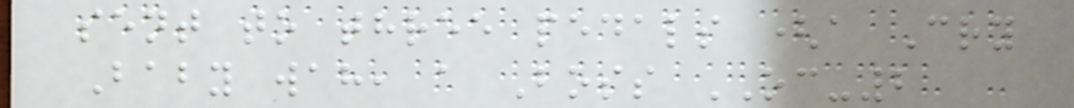sent to three pedals (a Cry
Baby wah, a Boss OC-2
